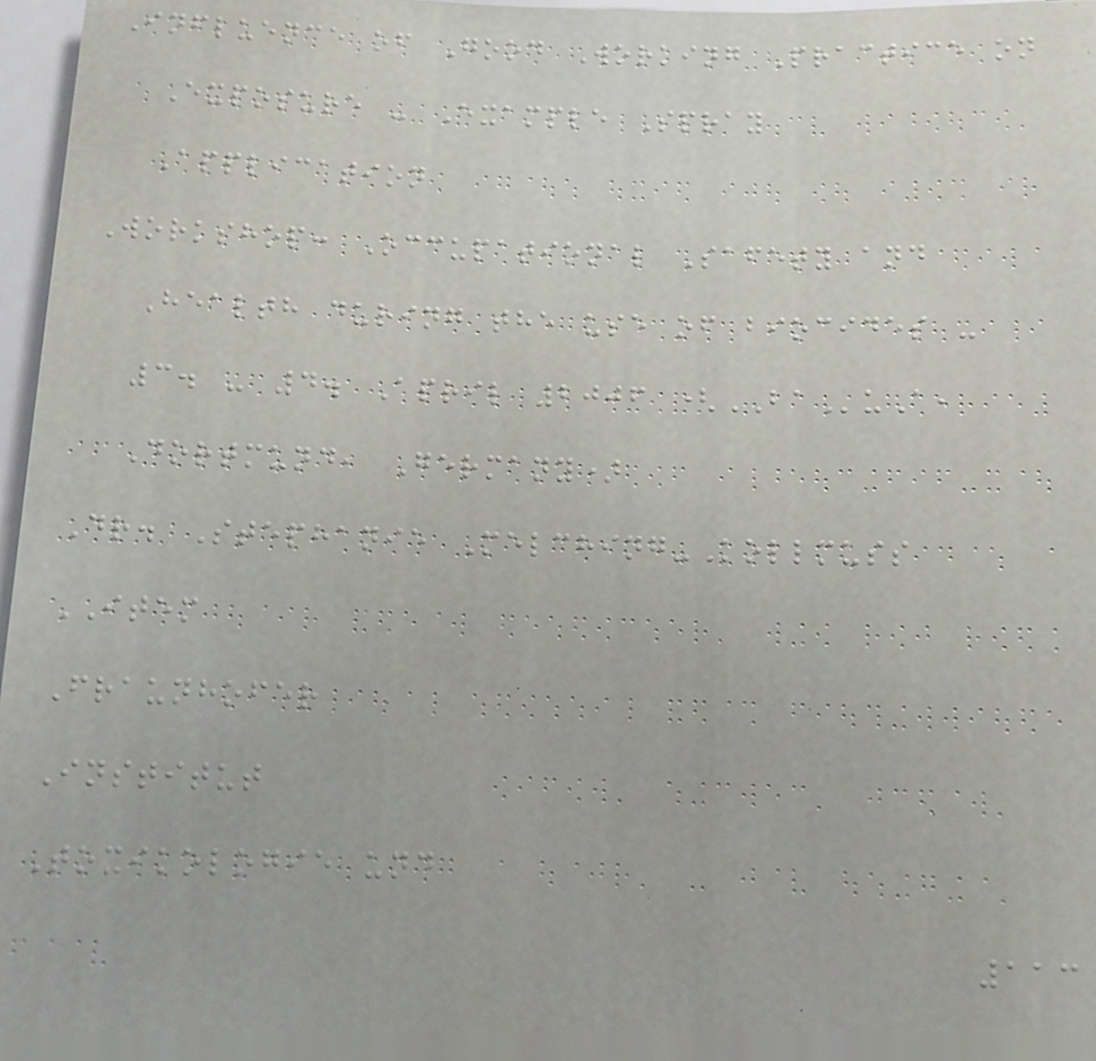Influence of Good Working Practice on
Exposure - Example Spray
Application
Workshop: Occupational Safety and
Health during the use of biocides -
3. - 4. April 2006 (BAuA,
Dortmund, Germany)
Dr. Stephanie Melching-Kollmuss
ITEM
Fraunhofer
Institut
Toxikologie und
113
